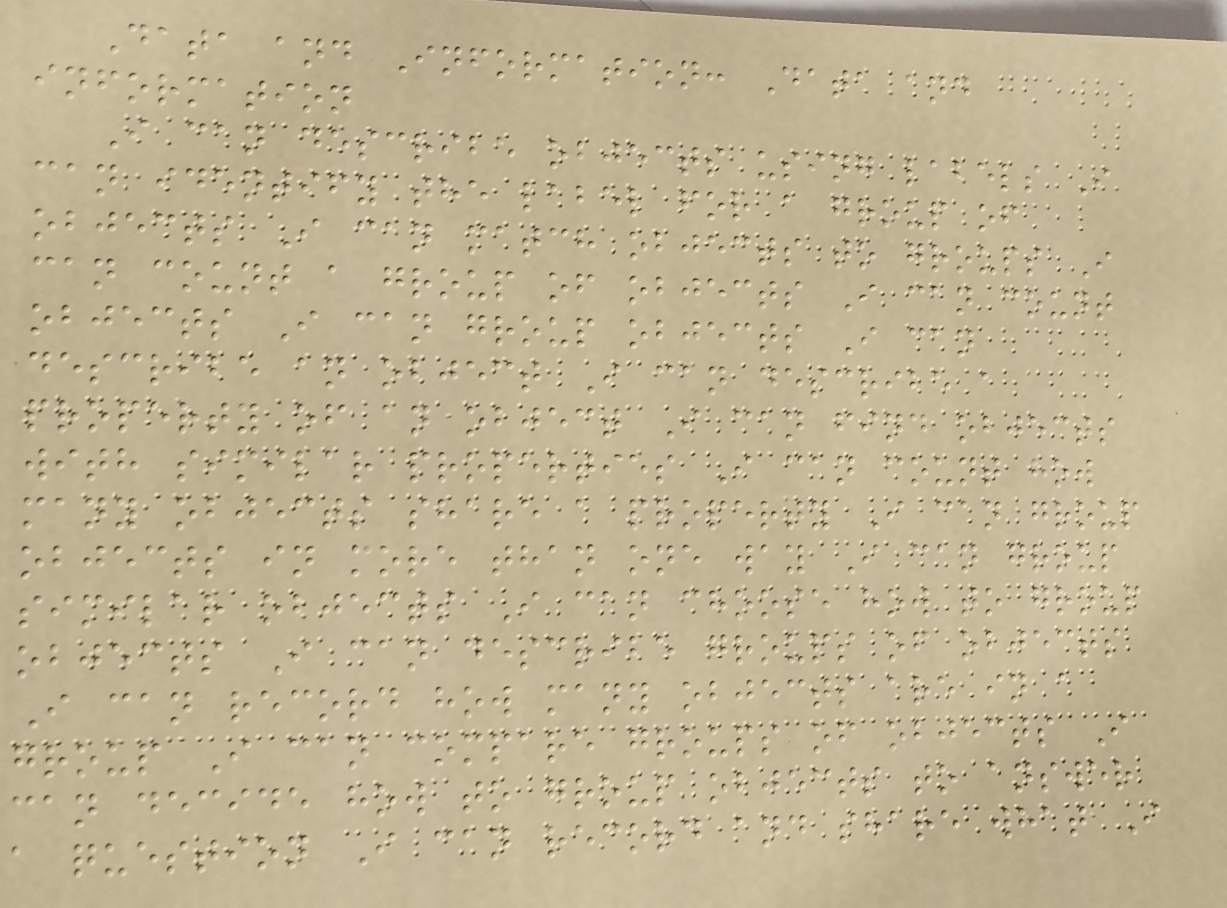Data and Information: Data and
information
I can describe objects using labels I
can identify the label for a group of
objects I can match objects to groups I
can count a group of objects I can count
objects I can group objects I can
describe an object I can describe a
property of an object I can find objects
with similar properties I can count how
many objects share a property I can group
objects in more than one way I can group
similar objects I can choose how to group
objects I can describe groups of objects
I can record how many objects are in a
group I can compare groups of objects I
can decide how to group objects to answer
a question I can record and share what I
